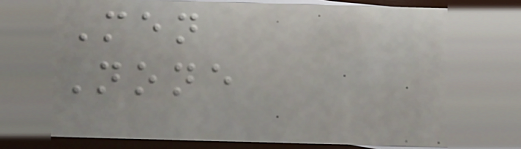Men
None
